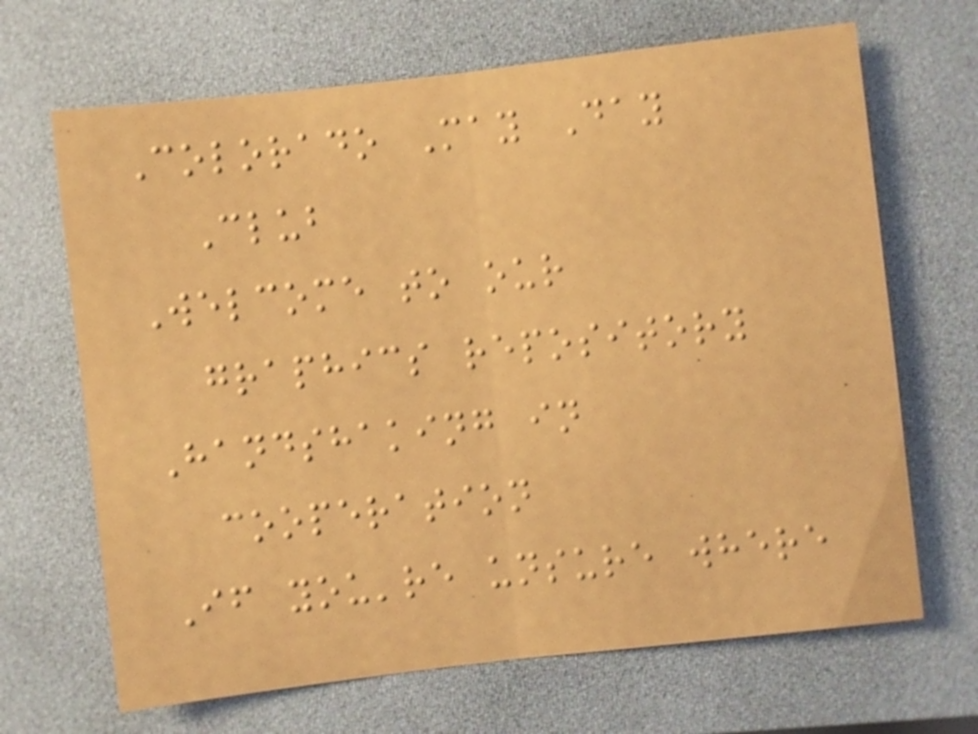Colorado May Day
Club
Welcome to our
graphics repository
Handshaking in
cooperation
If you're unsure where
